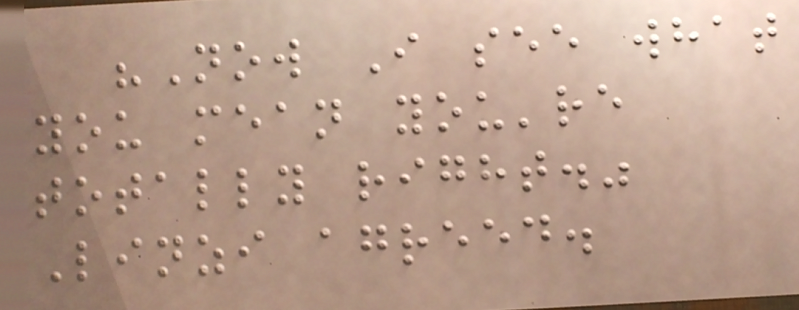"Now I see what
you mean you're
totally right."
Linzi agreed.
